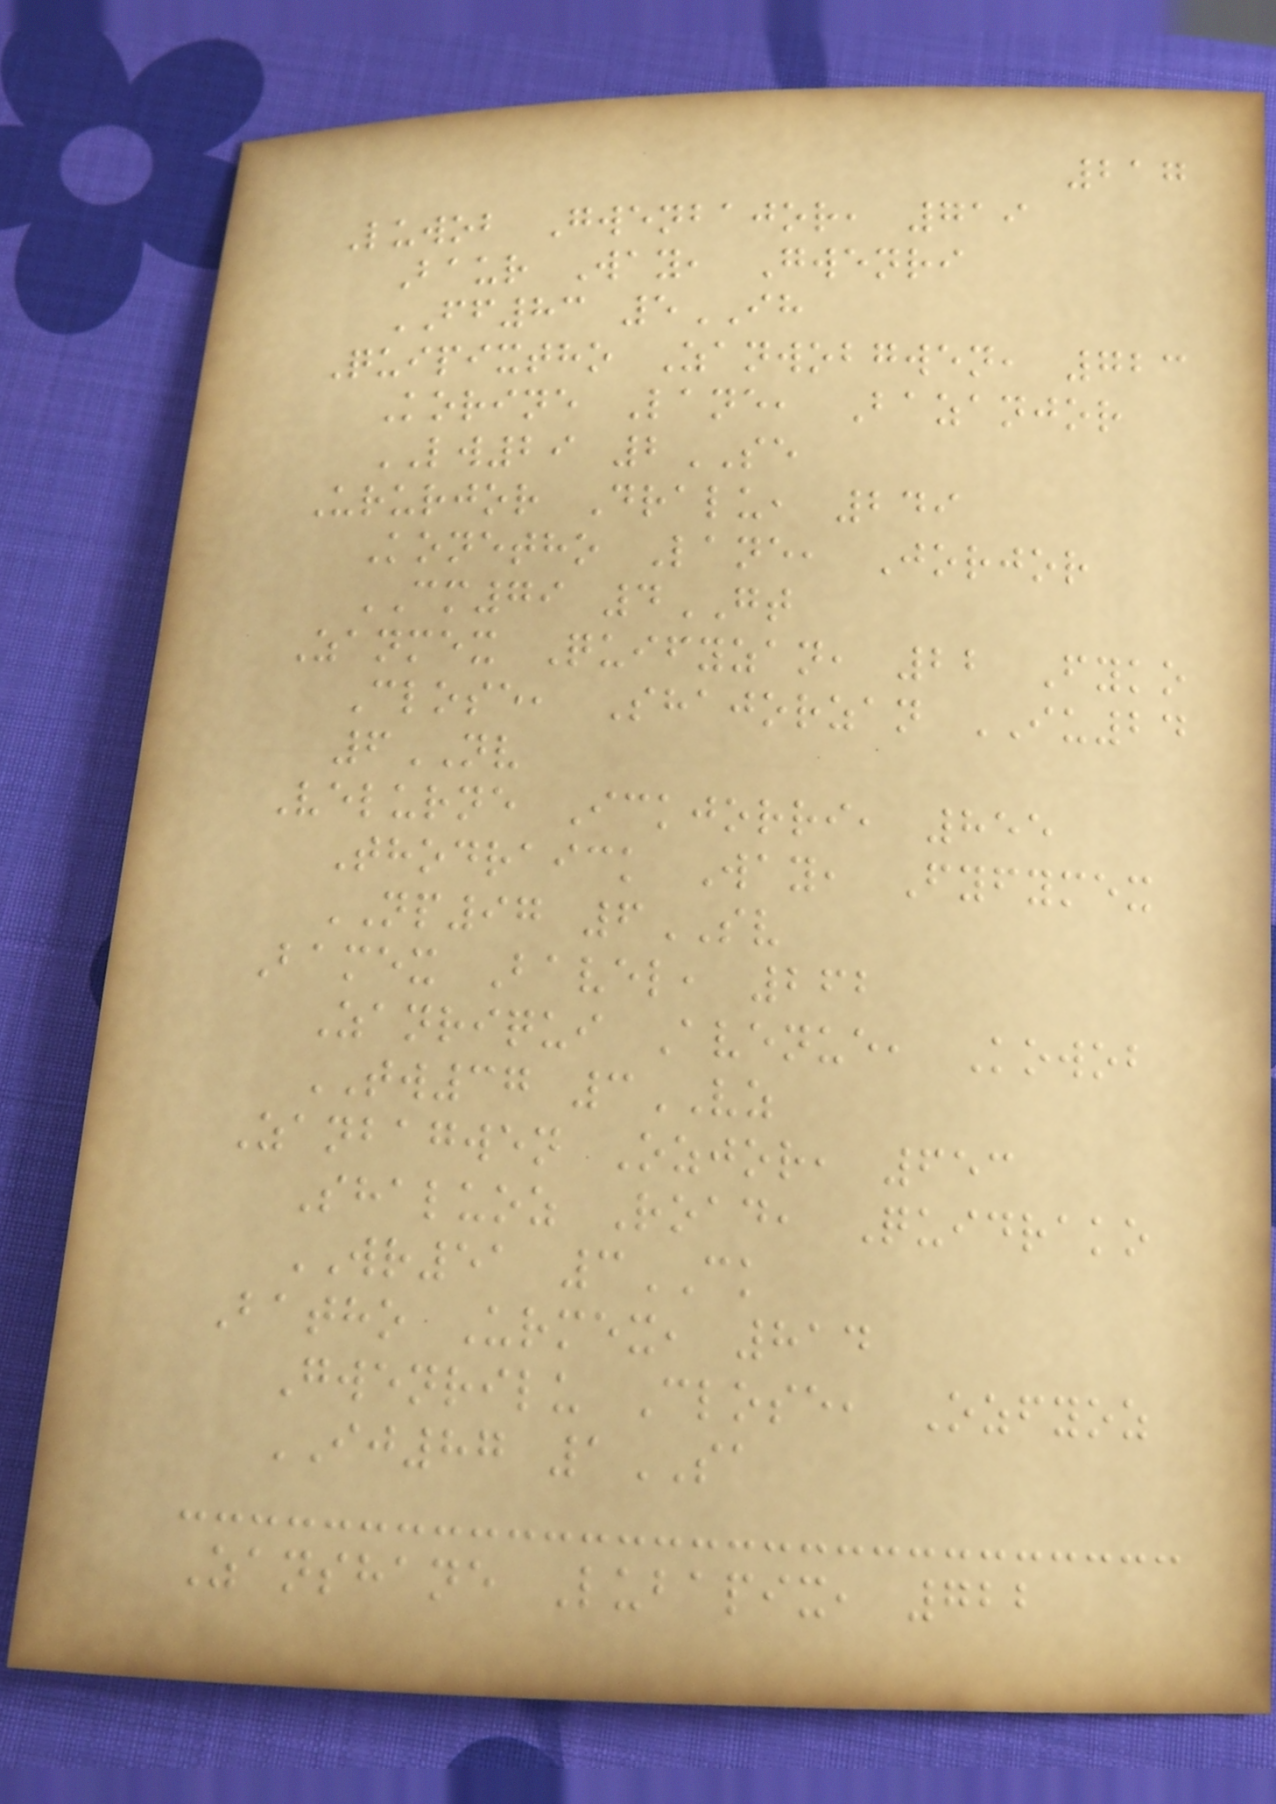217
Luwob Gwenbajor, 719
Baur Way, Gwenri
FF83 5IH
Quipixtho Zanwobgwen, 723
Korine Lane, Bazanjor
LW29 2SE
Ururjor Dralu, 249
Konetho Lane, Jorjor
CM79 4GT
Zanmex Quifyzan, 22 Fyko
Close, Shajorzan IU24
6NV
Velurne Ickjorri, 855
Thodraick Way, Fyfymex
NP97 6SV
Bamex Bavel, 262
Zanriqui Avenue, Kowob
TW37 3VZ
Zanbagwen Ozjor, 653
Shaluoz Road, Quidrako
WR51 3CK
Batho Urmex, 814
Gwenrilu Close, Ozfyoz
IJ87 1SA
Zanshane Lubapix, 722
